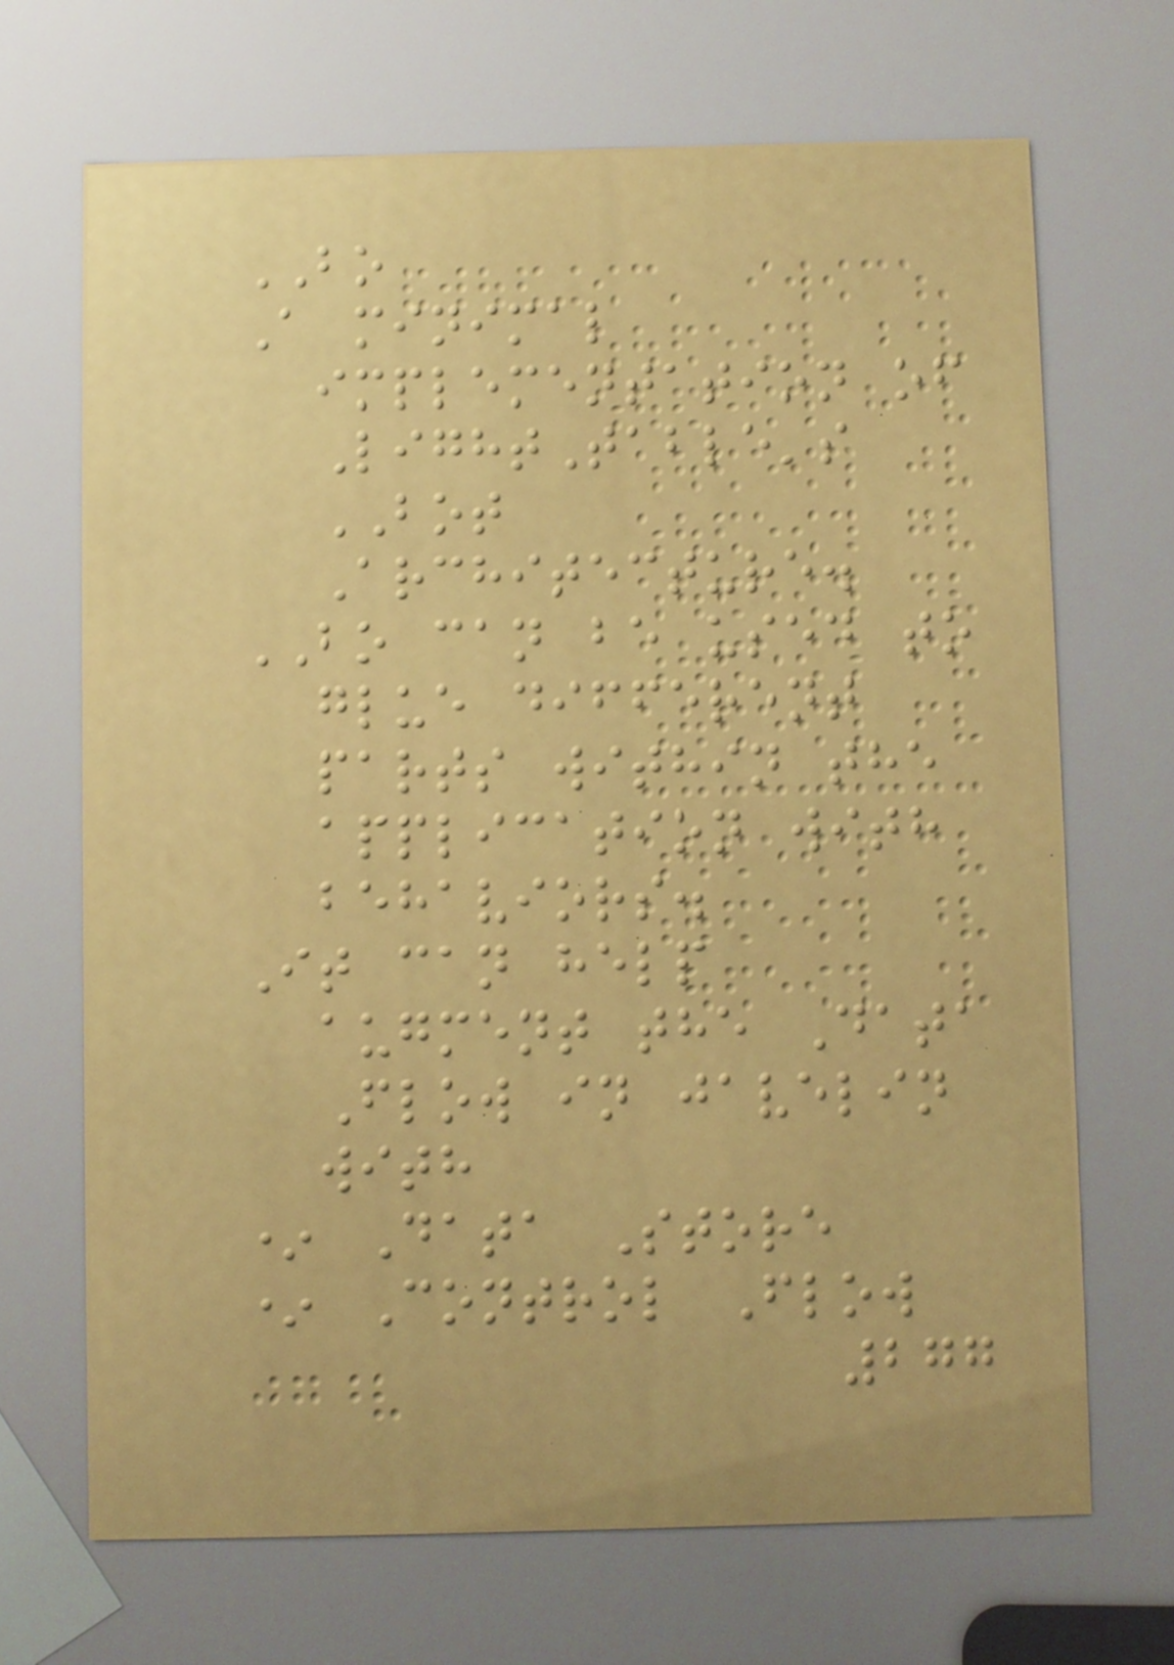BO
A minimal
implementation of
LightTable's
BOT
Architecture.
BO can be used to
glue different
parts within the
application with
behaviors.
It can help
augment the Data
Flow in javelin
with
* Data Store
* Control Flow
277
